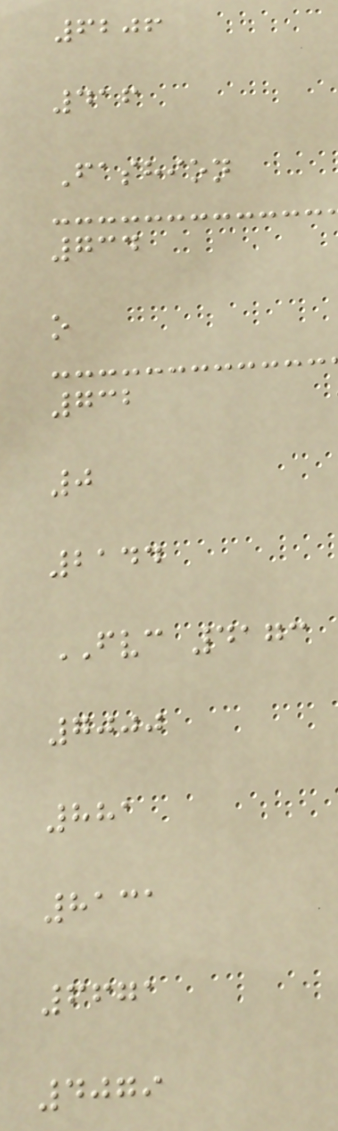6206
416
Fashion
734
o
732
0
2144
FVC 4173
7000
881
8131
6671
4079
